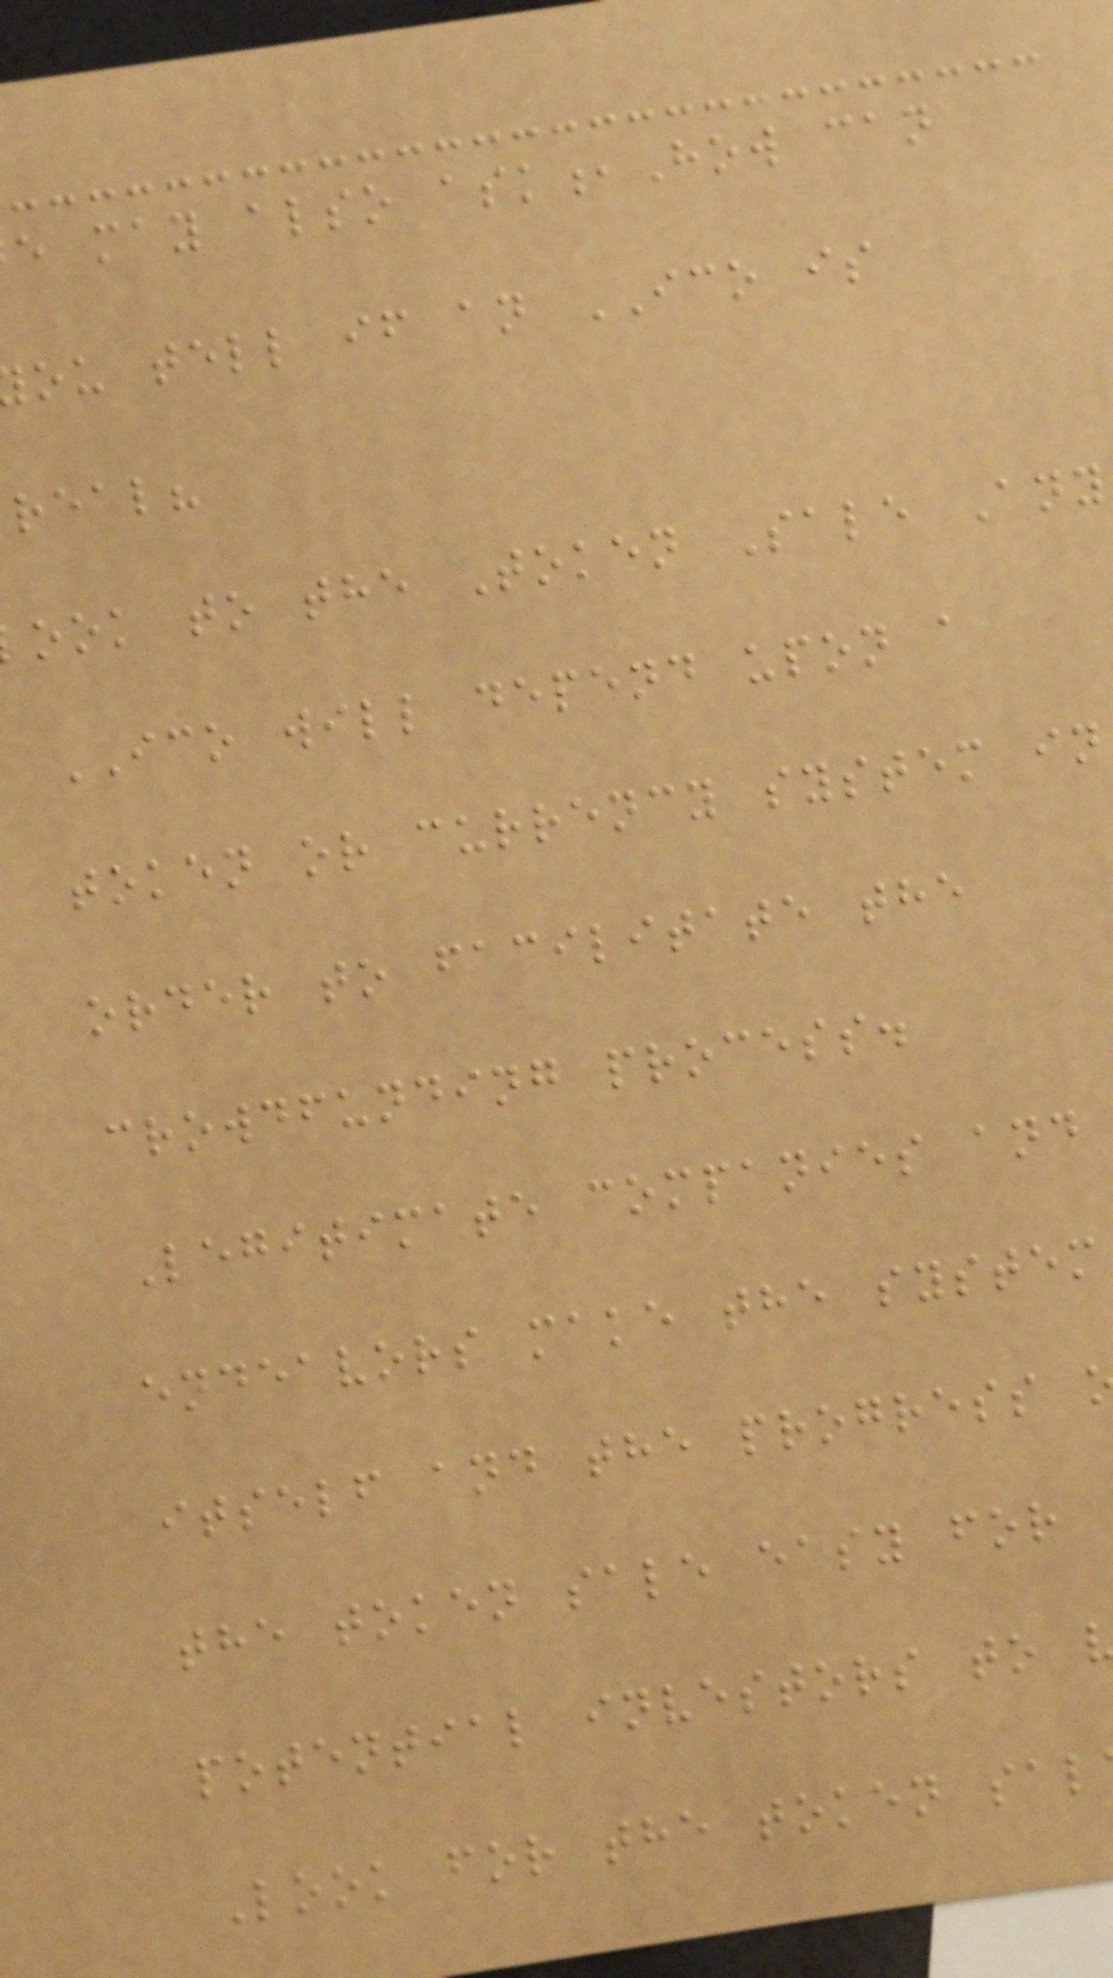e may also ask,How can
ou tell if an ICO is
real?
ook to the Token Sale Any
ICO will depend upon a
token or currency system in
order to facilitate the
crowdfunding process.
Legitimate companies and
endeavors make the system
itself and the progress
the token sale easy for
potential investors to
Look for the token sal
